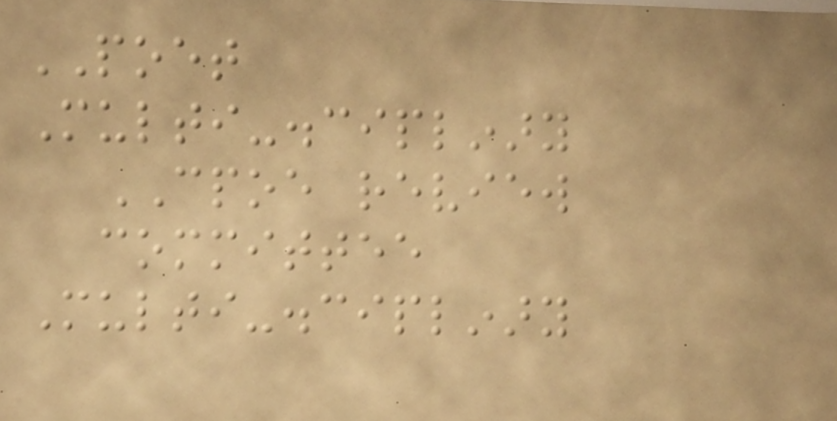POET
Multi-disciplinary
CPOE review
committee
Multi-disciplinary
